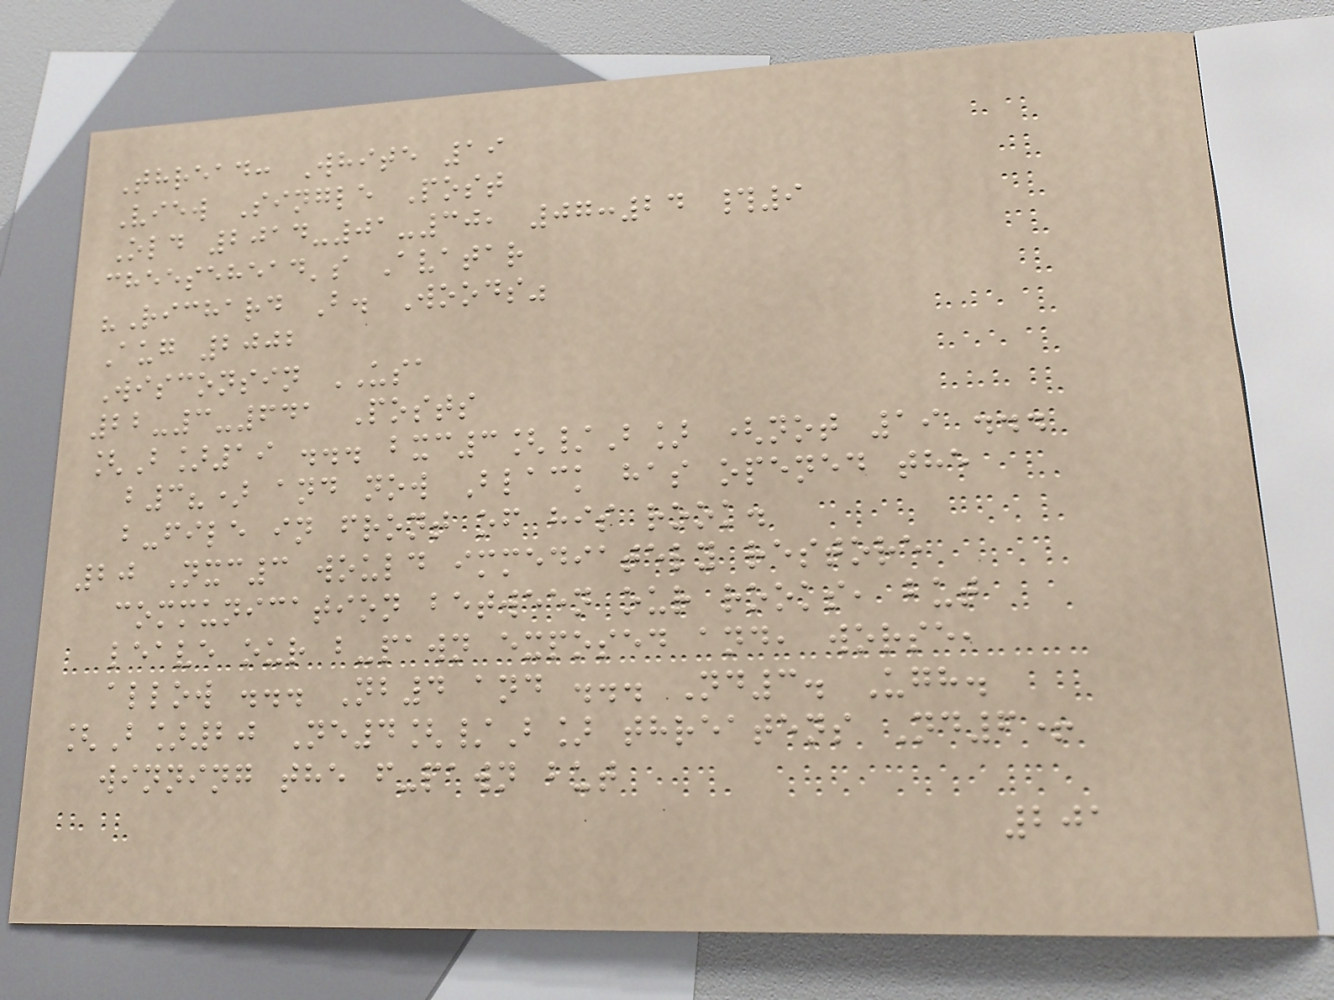Thread: White 19
View Single Post
Old 2014-01-30, 07:24 #9
cheesehead's Avatar
"Richard B. Woods"
Aug 2002
Wisconsin USA
22-3-641 Posts
[B]19 ... bxc3[/B] (not 19 ...
b3?) and now Black has opened the
b-file in front of his rook.
20 Nxc3 would immediately restore
communication between our rooks, but
leave our b-pawn exposed and, worse,
allow ... Nb4 and ... Nd3. Ugh.
[B]20 Ne4[/B] threatens Nd6+
winning the f-pawn but
201
